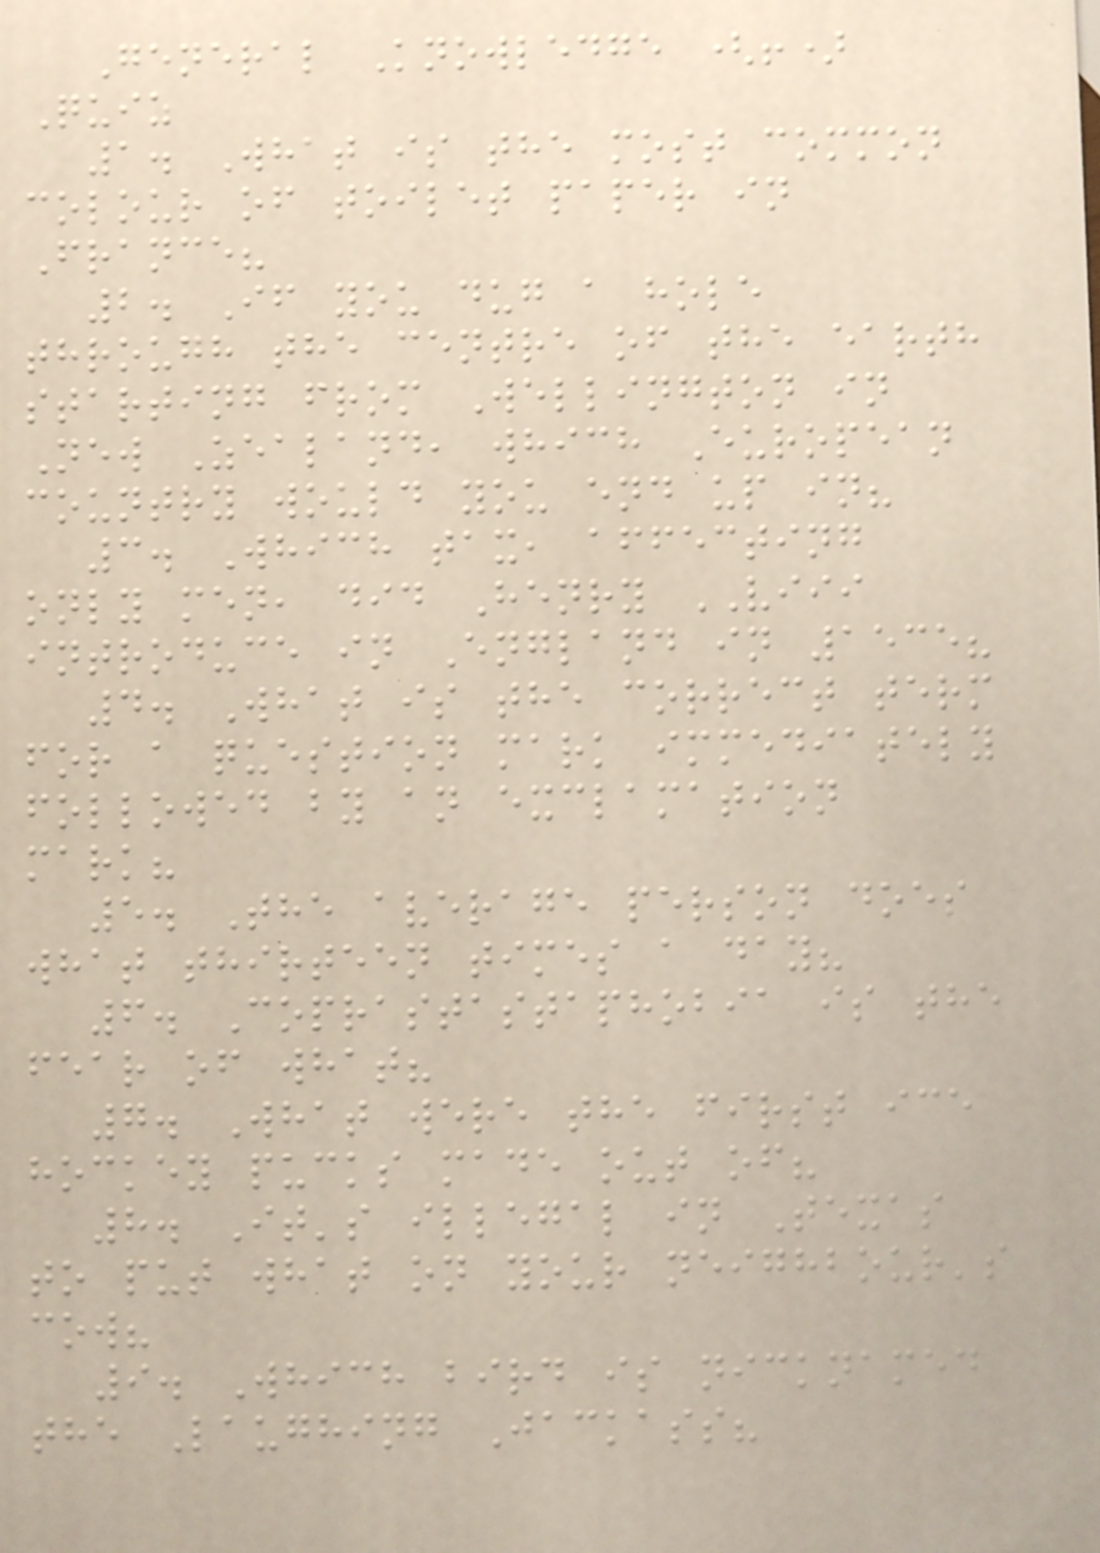General Knowledge (!)
Quiz
1. What is the most common
colour of toilet paper in
France?
2. If you dug a hole
through the centre of the earth
starting from Wellington in
New Zealand, which European
country would you end up in?
3. Which tax, affecting
only men, did Henry VIII
introduce in England in 1535?
4. What is the correct term
for a question mark immediately
followed by an exclamation
mark?
5. The average person does
what thirteen times a day?
6. Coprastastaphobia is the
fear of what?
7. What were the first ice
hockey pucks made out of?
8. It's illegal in Texas
to put what on your neighbour's
cow?
9. Which bird is nicknamed
the Laughing Jackass?
